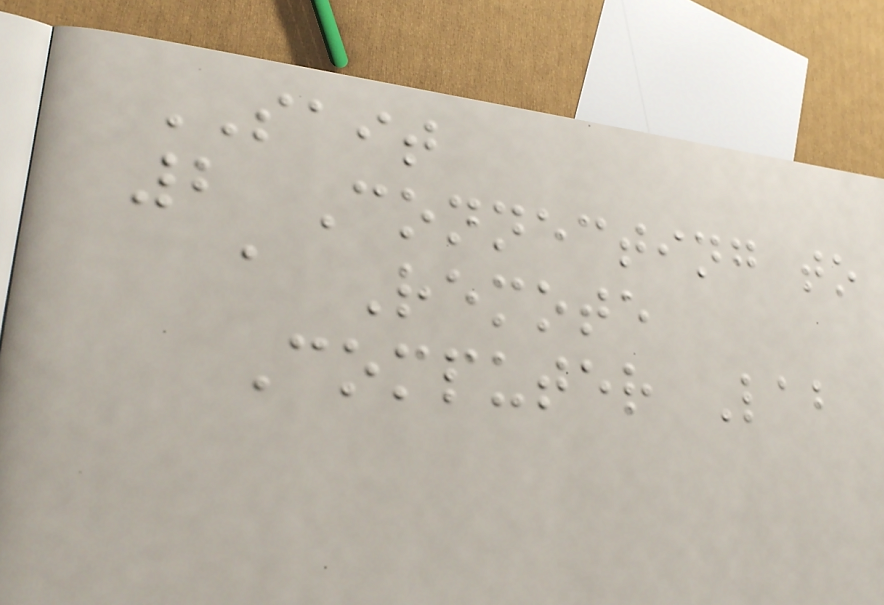SAIT
2 Connecting to
a Remote
Computer Lab
